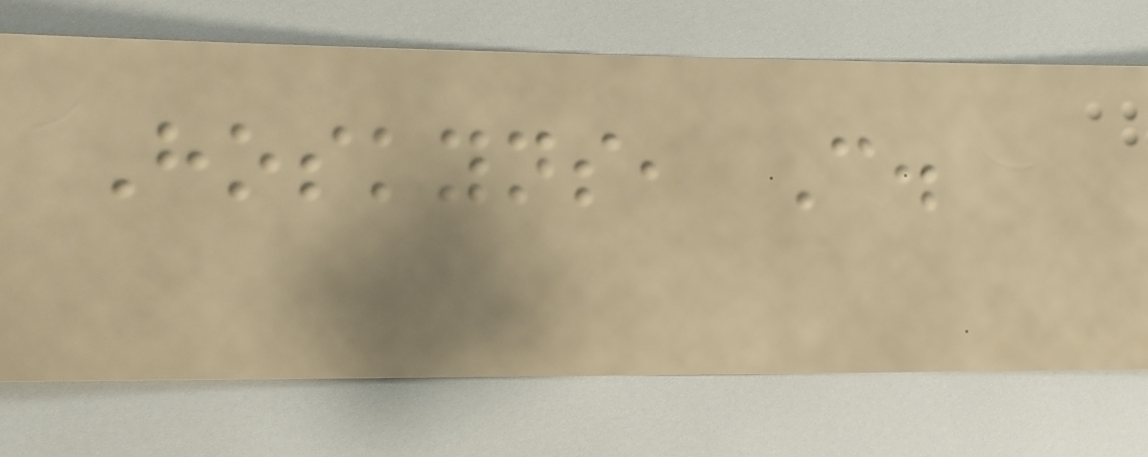Hoskyns, C.
